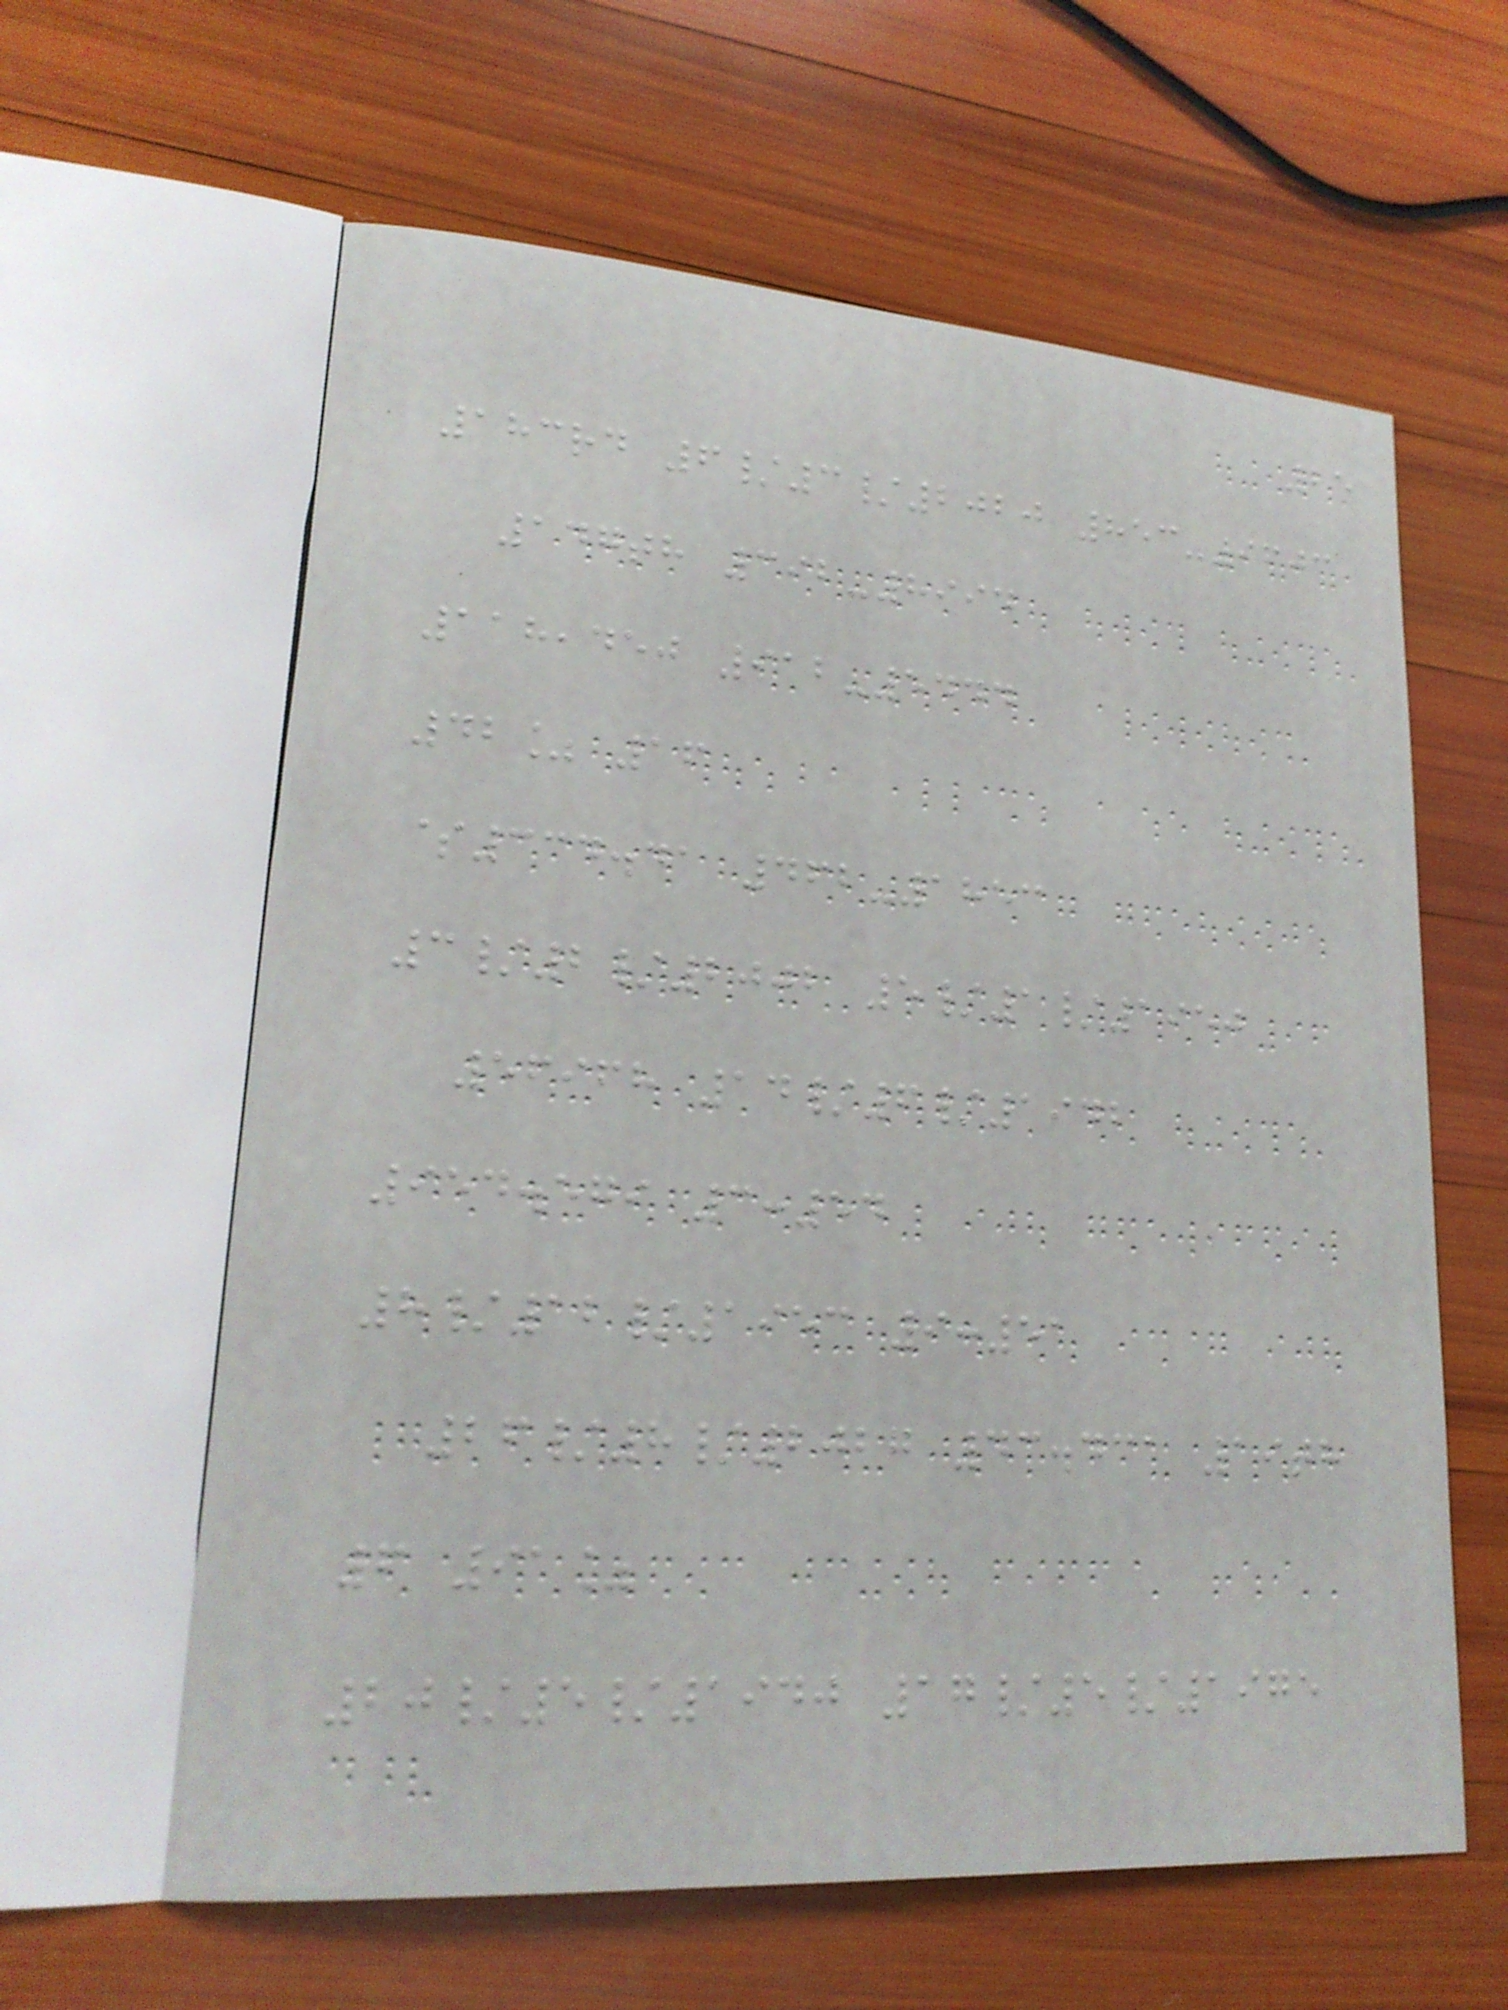25
183rd 6/3/2020 853-9603
147th 392-8994
118,450 912-5444
42% 16
$334.41 462-1853
3/2/2002 5/1/1950
56968 14/6/1942
954.579 3:54
8/12/1953 9:51
26/8/2027 43.431 19th
6 91%
20/5/1940 17/5/1975
